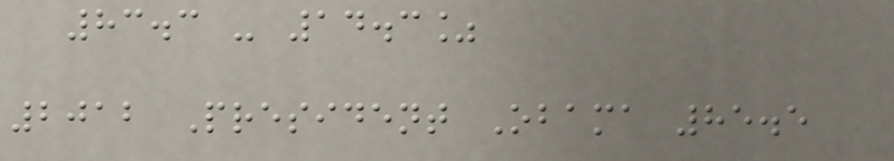83.3 - 14.3%
2012 President Obama 85.5
